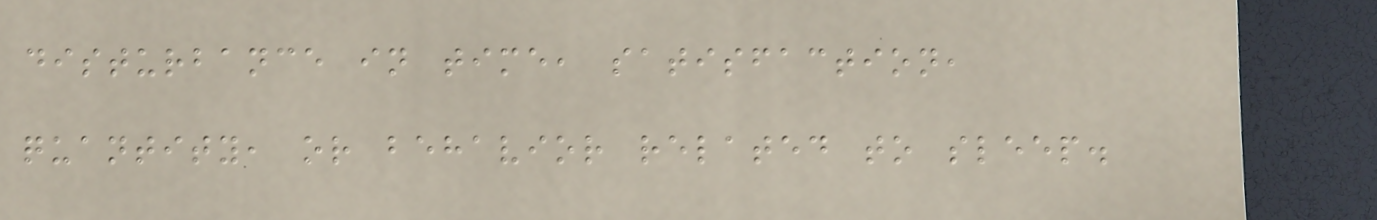disturbance in time, satisfaction,
quantity, or behavior related to sleep.
